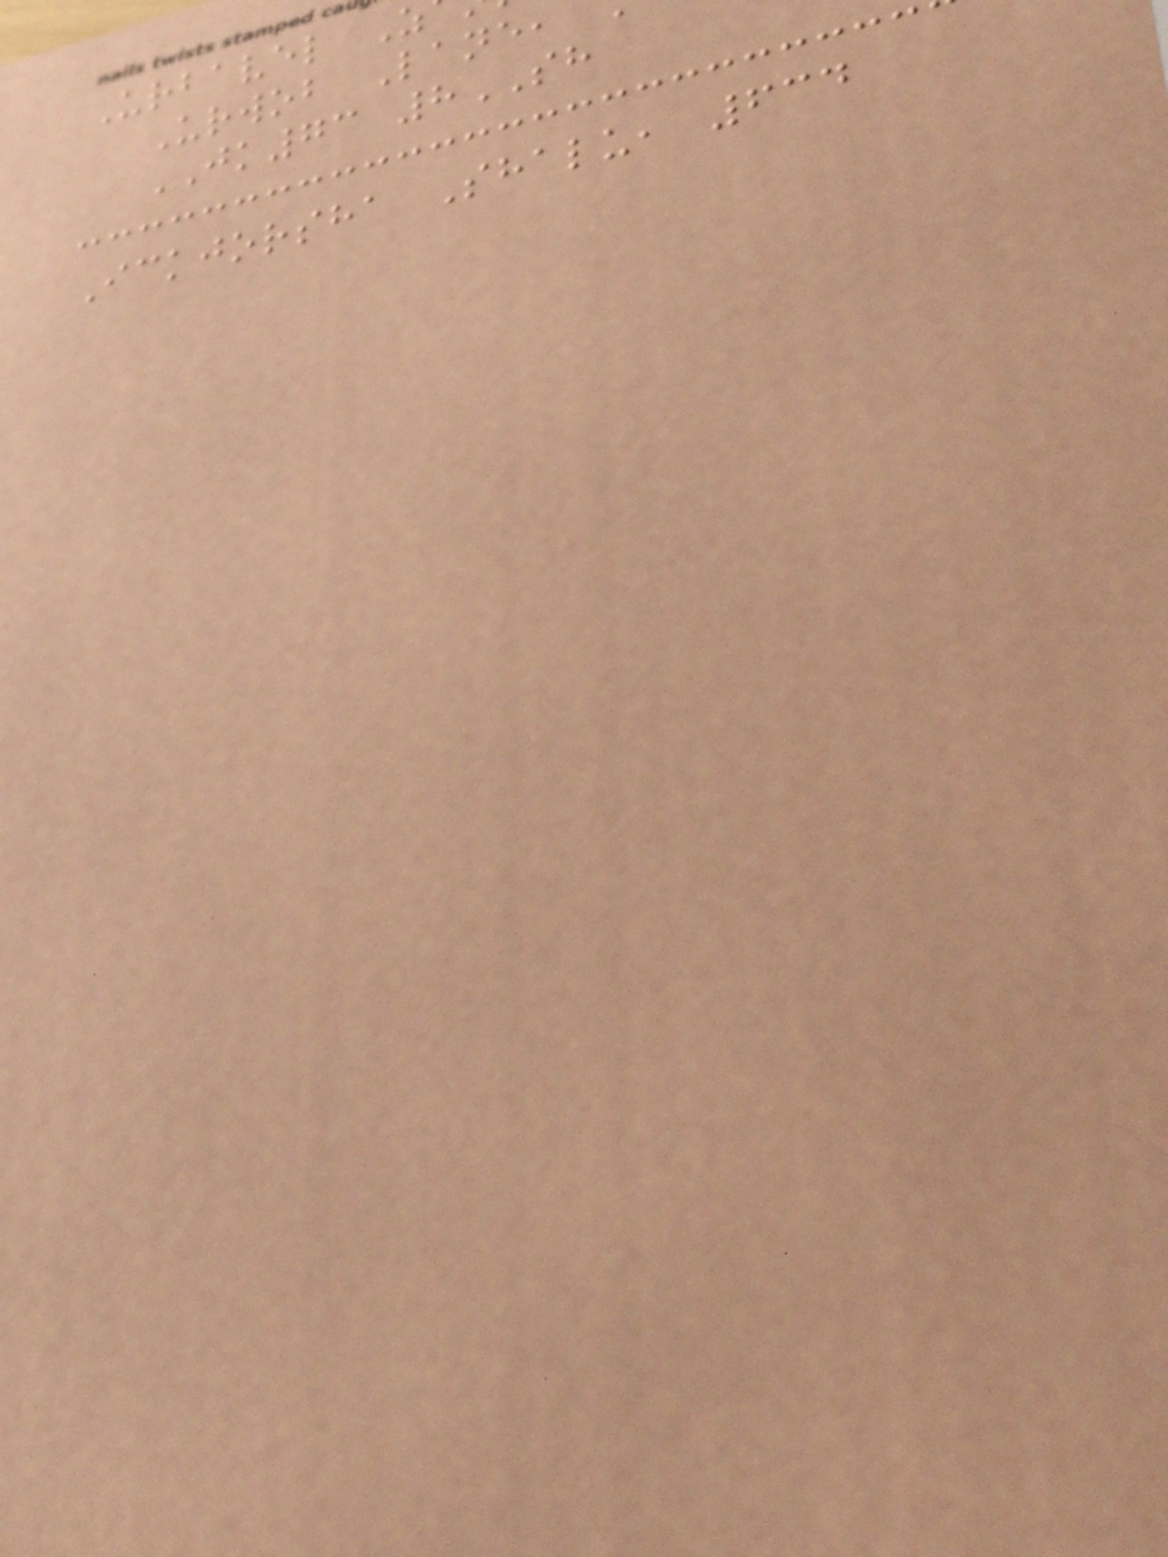Urbavel Z
Urwob Lane,
JK73 8SH
Ickjorsha Shalu, 634
